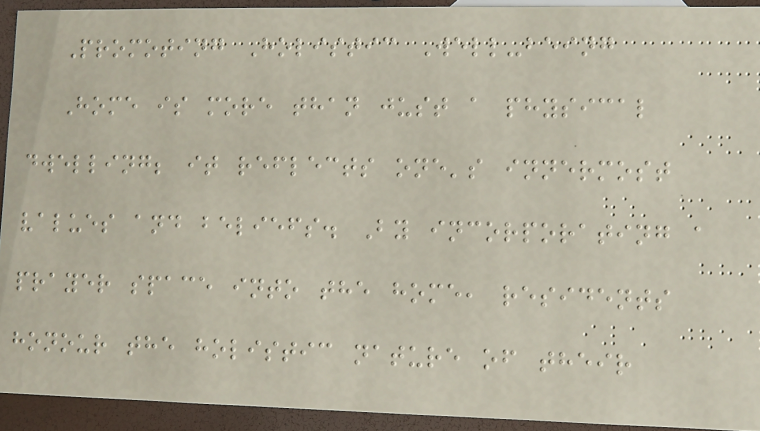Promoting Holistic Well-being
Home is more than just a physical
dwelling; it reflects one's innermost
values and beliefs. By incorporating a
prayer space into the home, residents
honour the holistic nature of their
